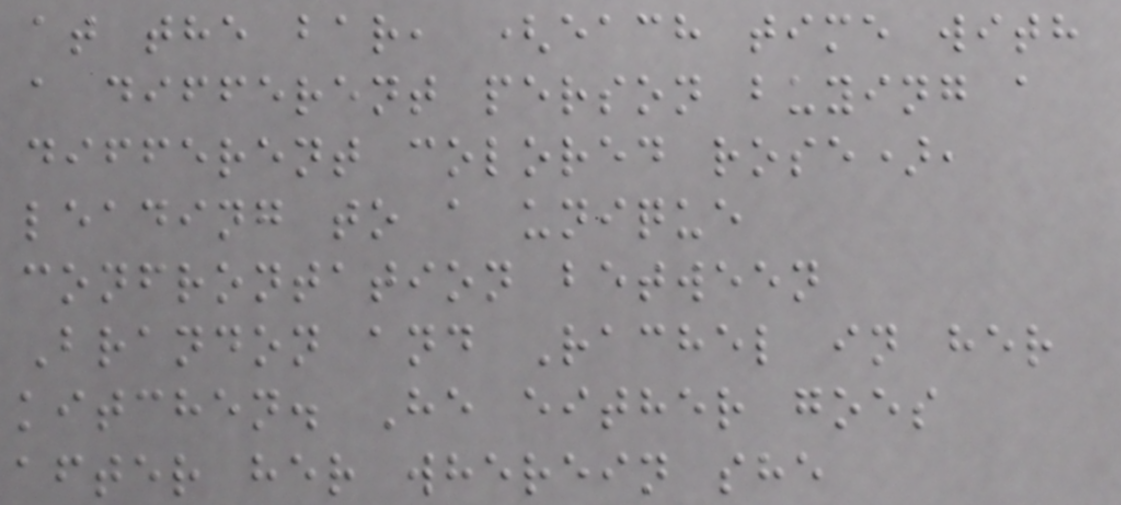at the bar, (each time with
a different person buying a
different colored rose),
leading to a unique
confrontation between
Brandon and Rachel in her
kitchen. He either goes
after her wherein she
